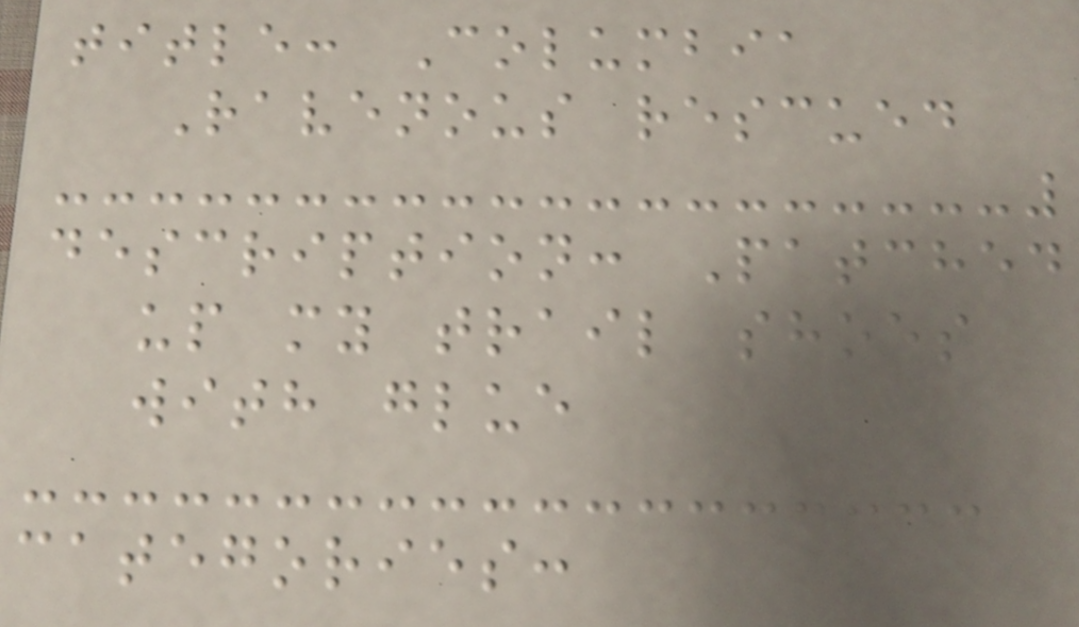title: Columbia
Ravenous rescued
description: Patched
up my trail shoes
with glue
categories:
